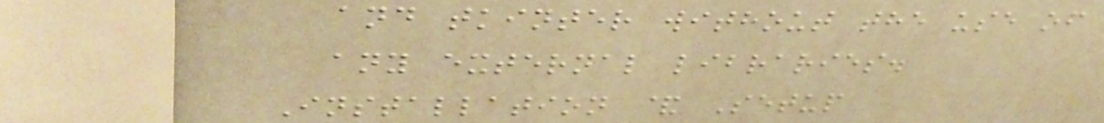and tkinter without the use of
any external libraries.
Installation & Setup
